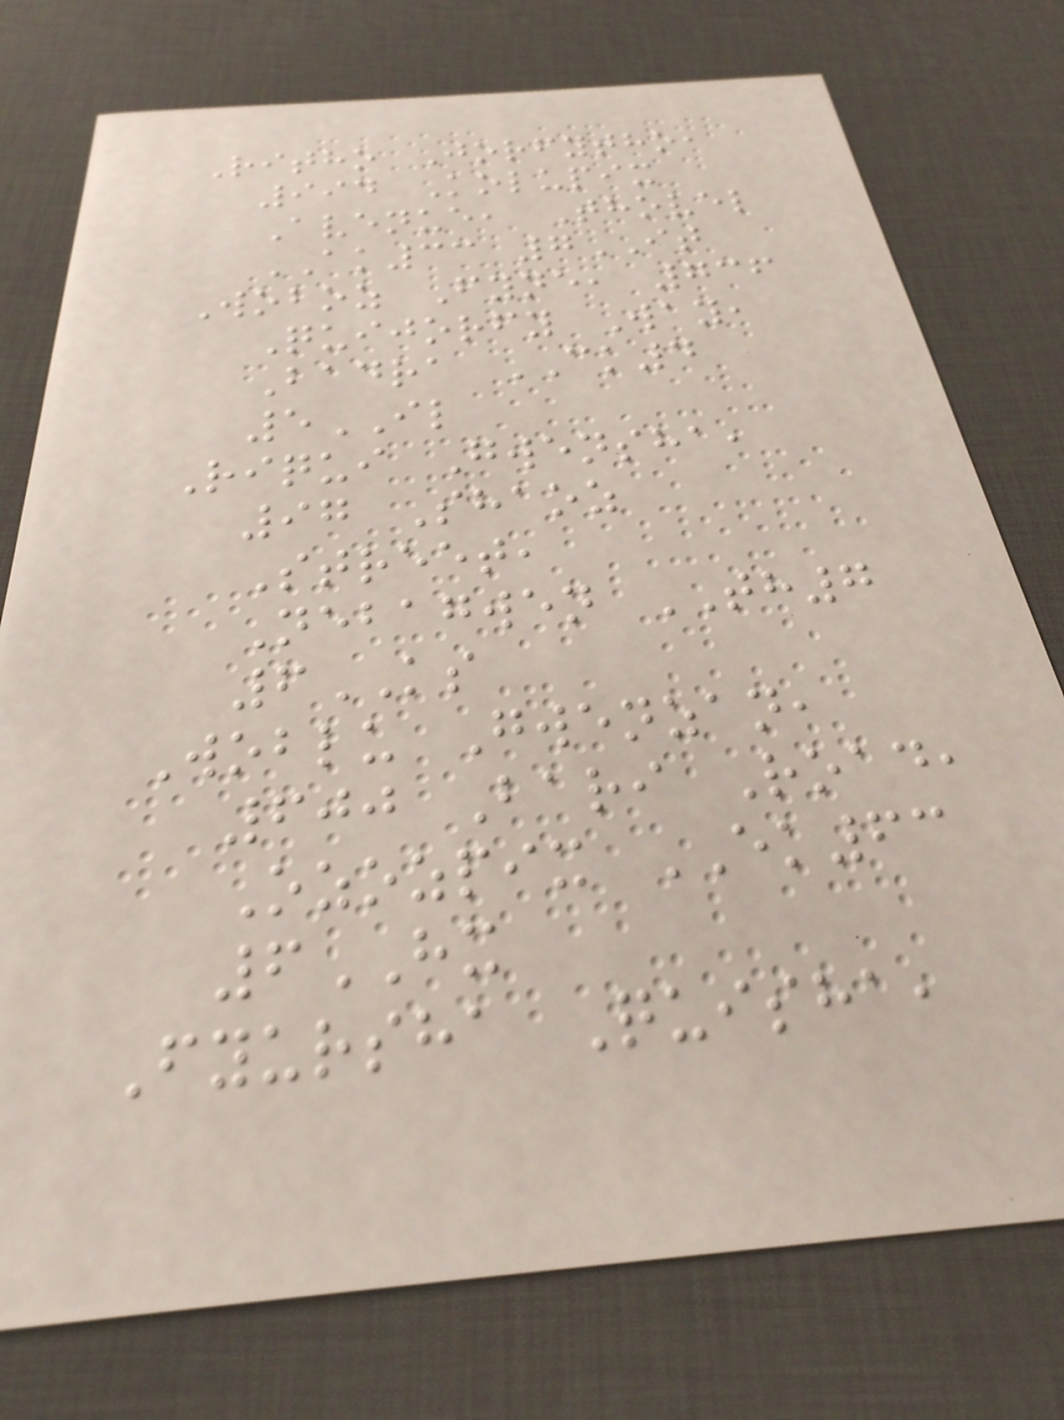Ritho Jorfytho,
994 Kolupix
Avenue, Thovel
AK33 7IT
Woboz Fyne, 736
Quijorfy Way,
Badra CK4
5IL
Riqui Gwensha,
97 Shaoz
Street,
Nebagwen TH7
6KS
Woblu Gwenzan,
600 Bari Road,
Ozozpix EK63
6HX
Fyursha Quisha,
